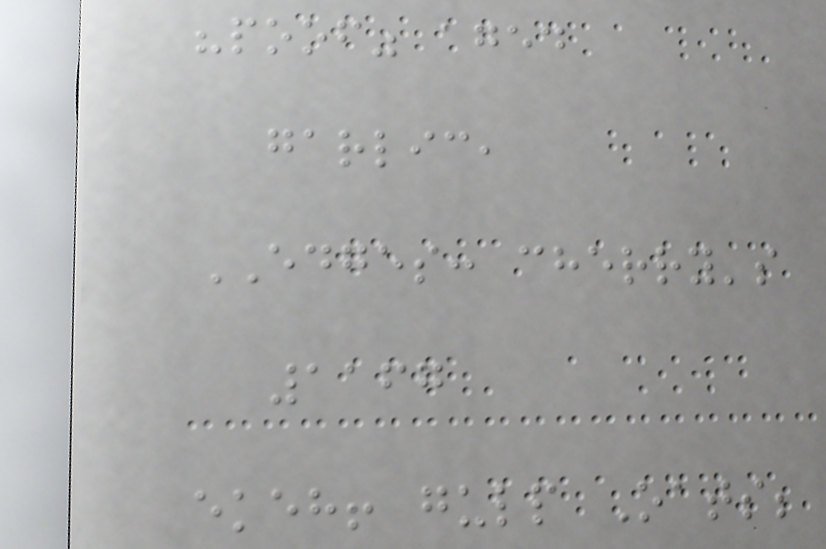"poof" aged
garlic,
EDGES: cherry's
1167
ekeh! gulp Oats;
